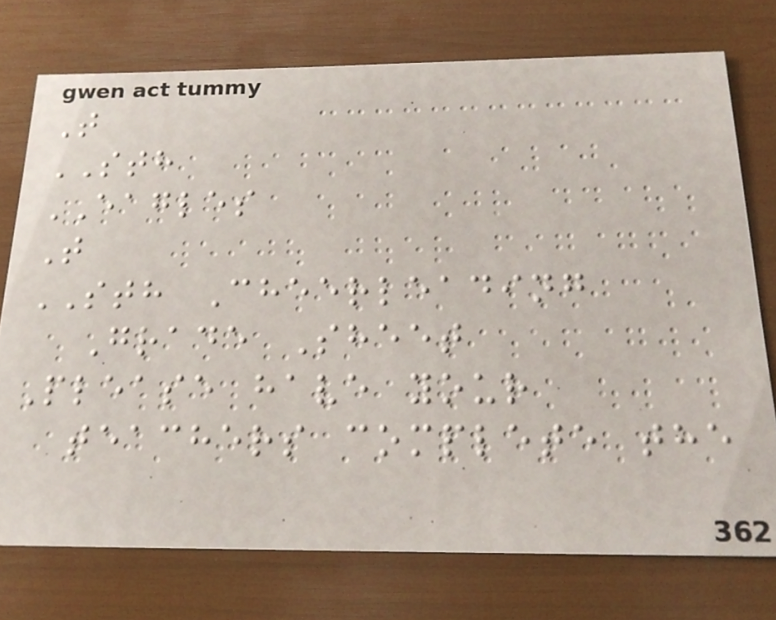T
STH
EAGLES
T
STH Cheerleading
Grade Sheet
Please have your
teachers complete the
